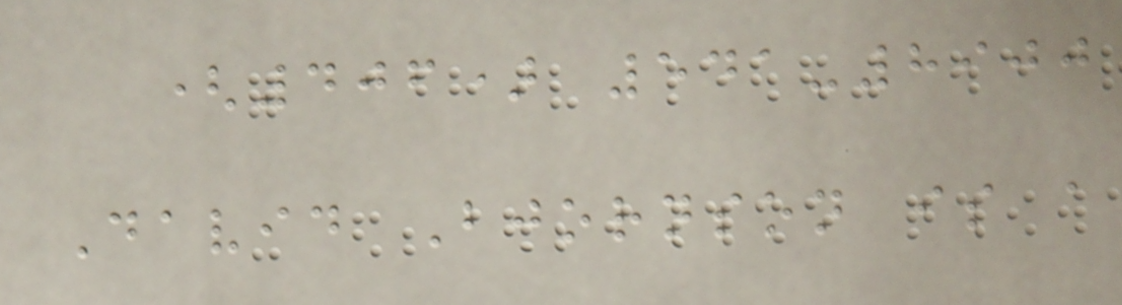(406) 541-8900
David Bjornson is a
